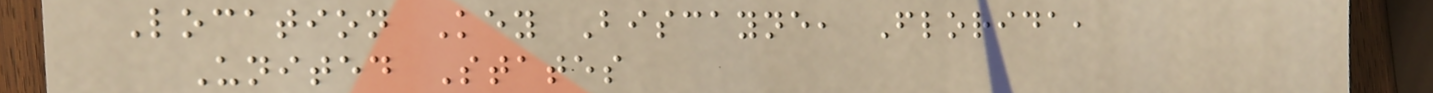Location Key Biscayne, Florida,
United States
